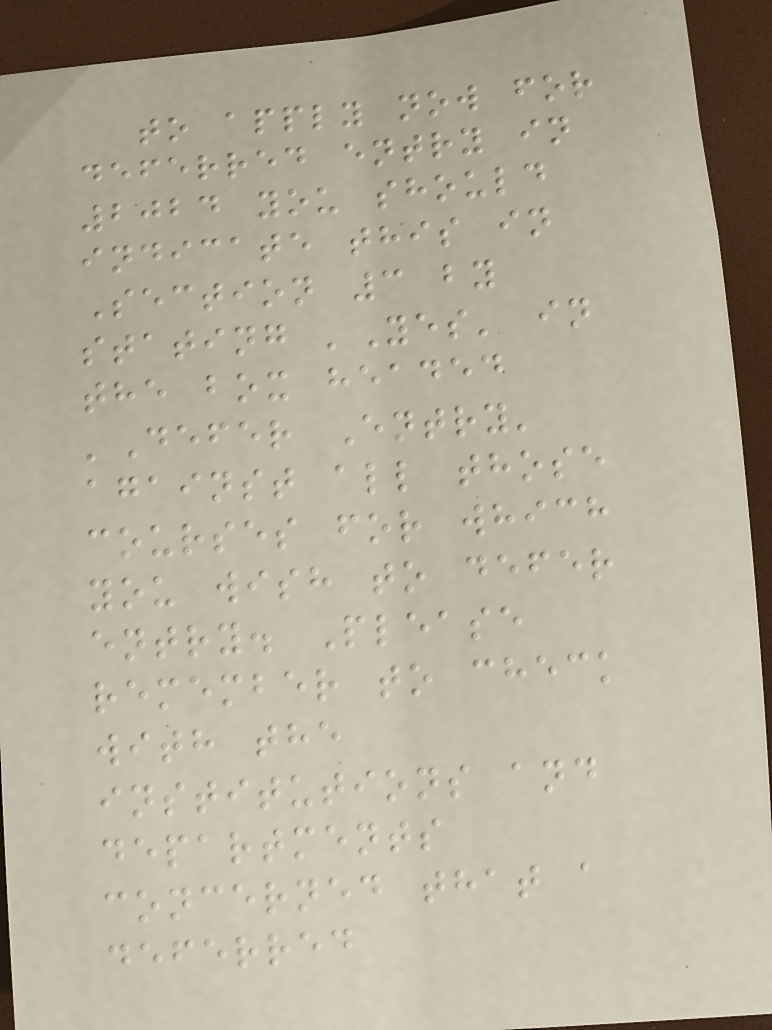to apply now for
deferred entry in
2024 you should
indicate this in
Section 3 by
stating 'Yes' in
the box headed
'Defer Entry'
against all those
courses for which
you wish to defer
entry. Please
remember to check
with the
institutions and
departments
concerned that a
deferred
